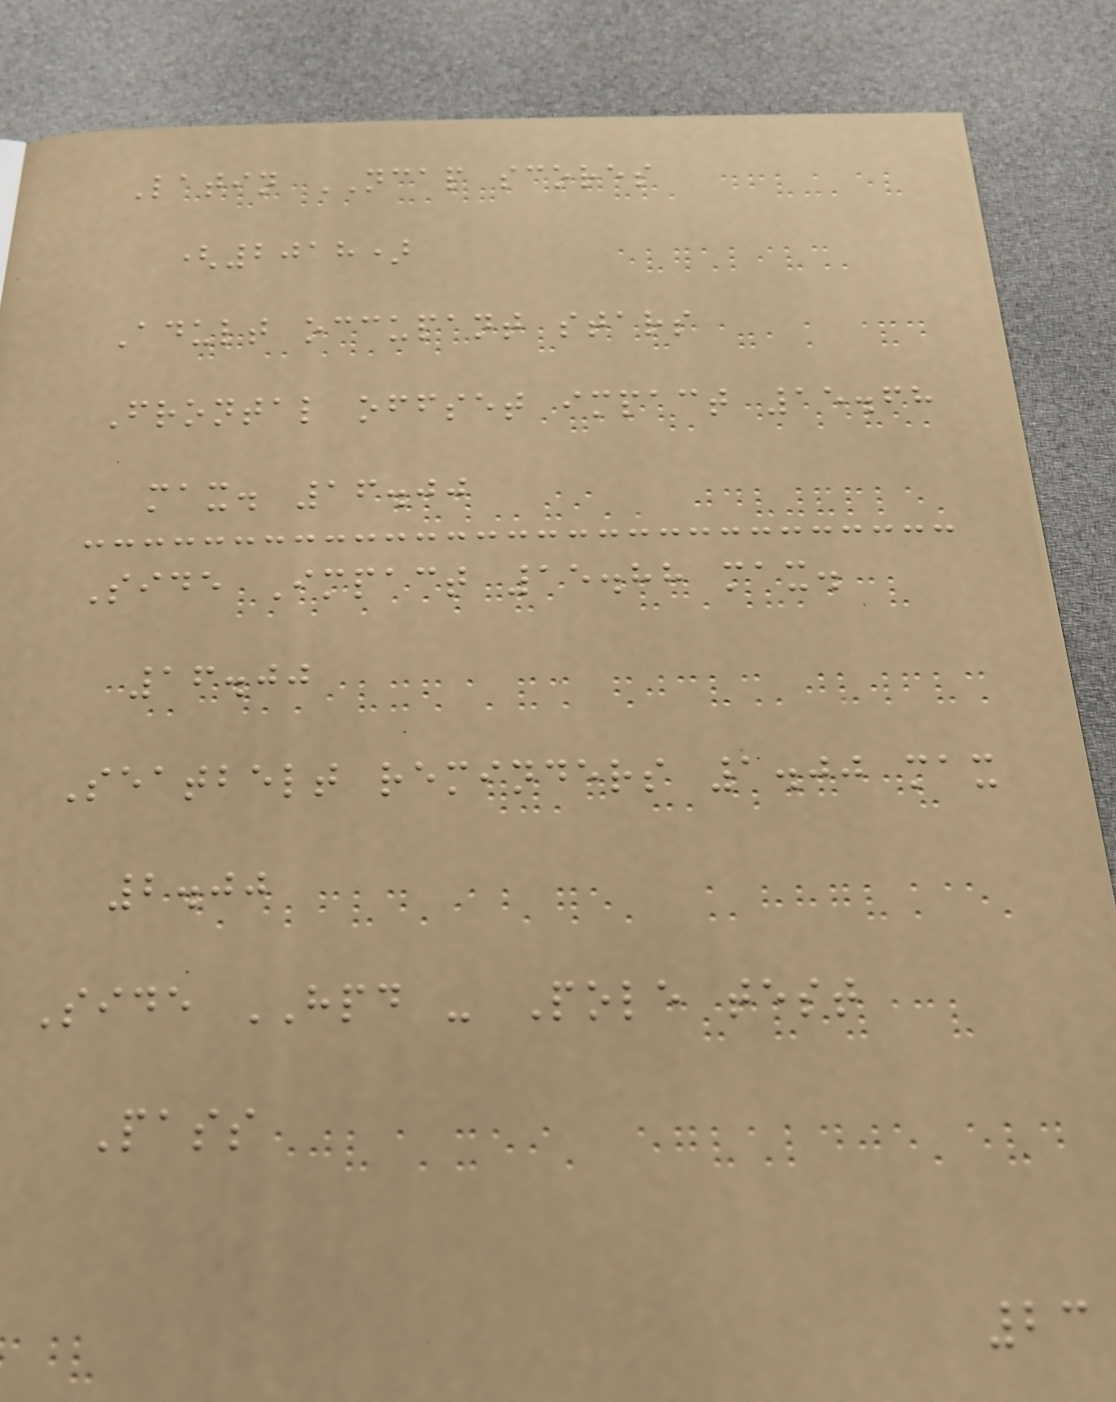Latin NCAP scores
(2018)
Adult occupant stars
Frontal offset impact 15.68
max. 16.00
Side Impact 15.88 max.
16.00
Seatbelt reminders 1.00 max
2.00
Side HPD - Pole test
Pass
23
